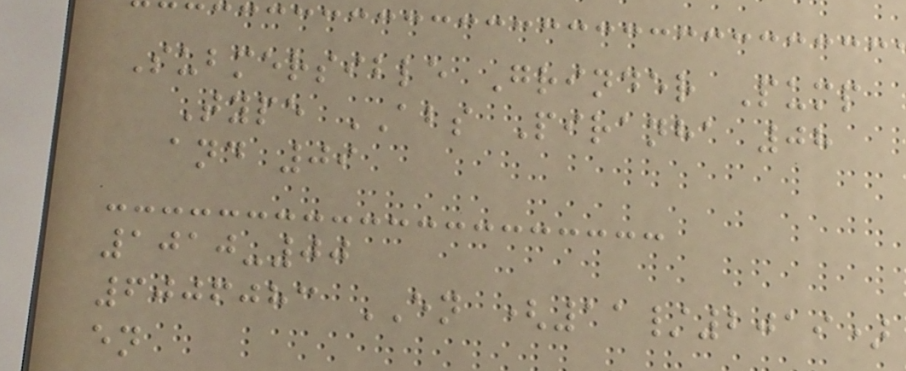Submersible Grinder Pump
Type ABS Piranha 08
and 09
1010-00
6006083 EN (11/2019)
en
